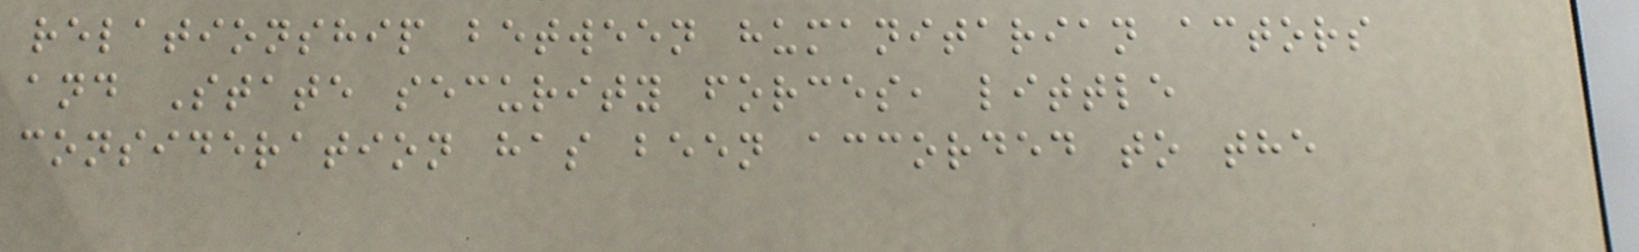relationship between humanitarian actors
and State security forces, little
consideration has been accorded to the
